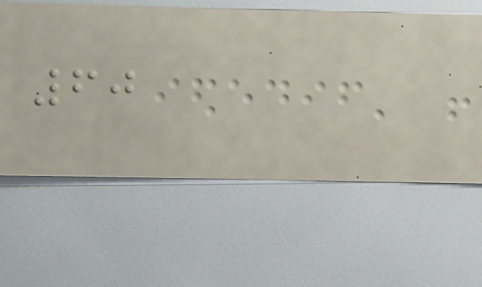60
